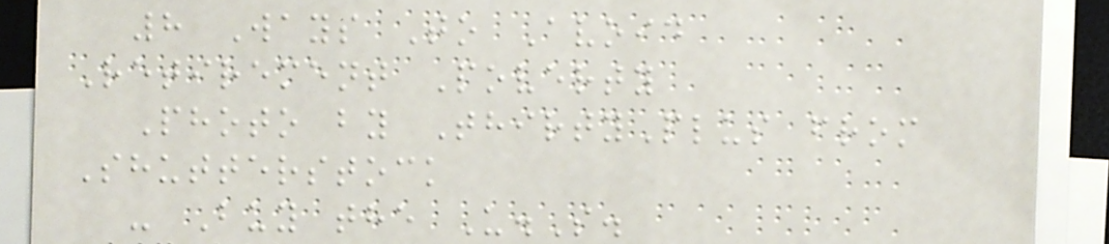8 Ways To Avoid
Retirement Poverty
Photo by ThirtyPlus from
Shutterstock
- Buy the U.S.
